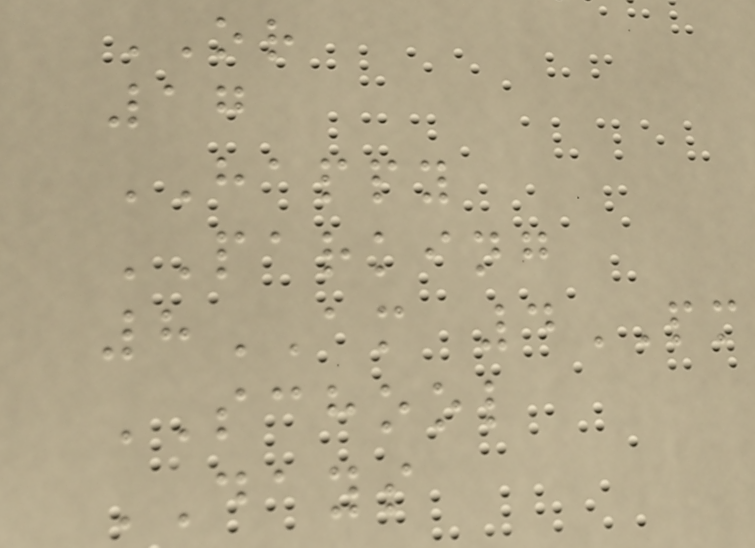OR
17
HAPPY
PARKING
8AM 4PM
SCHOOL
DAYS
